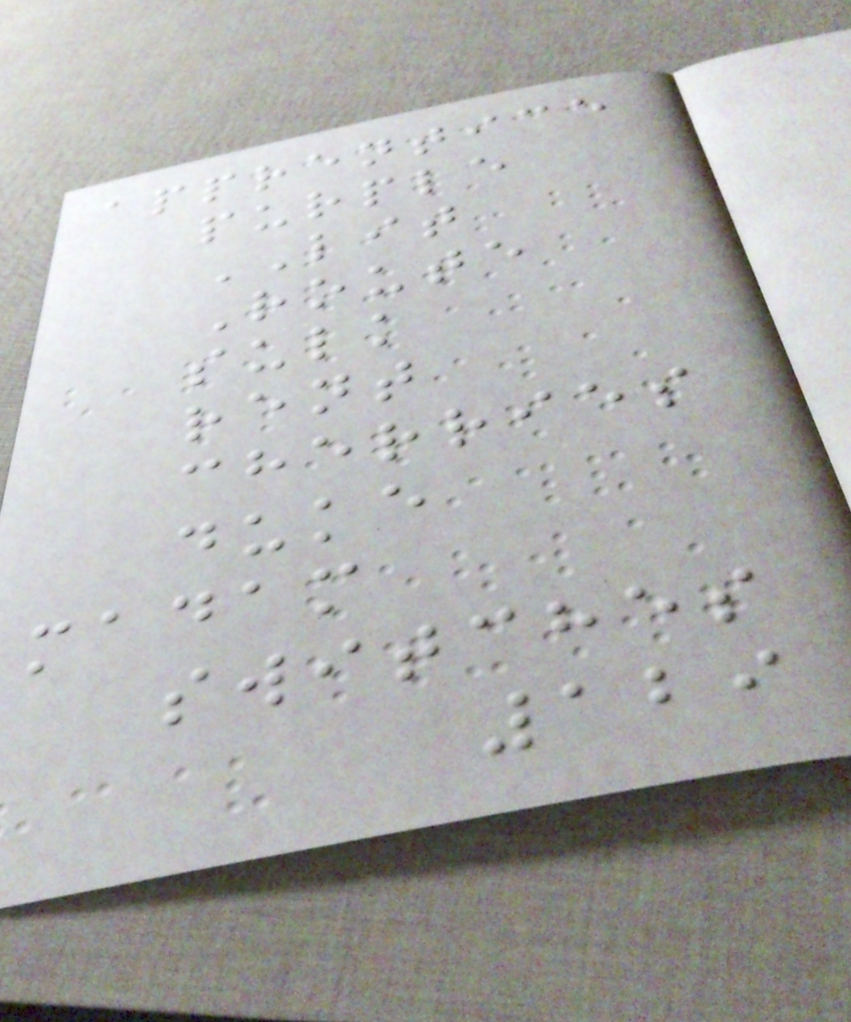apprentice
purple
LIT
Route
sulk
rent
cherries
duke
madam
switches
129
